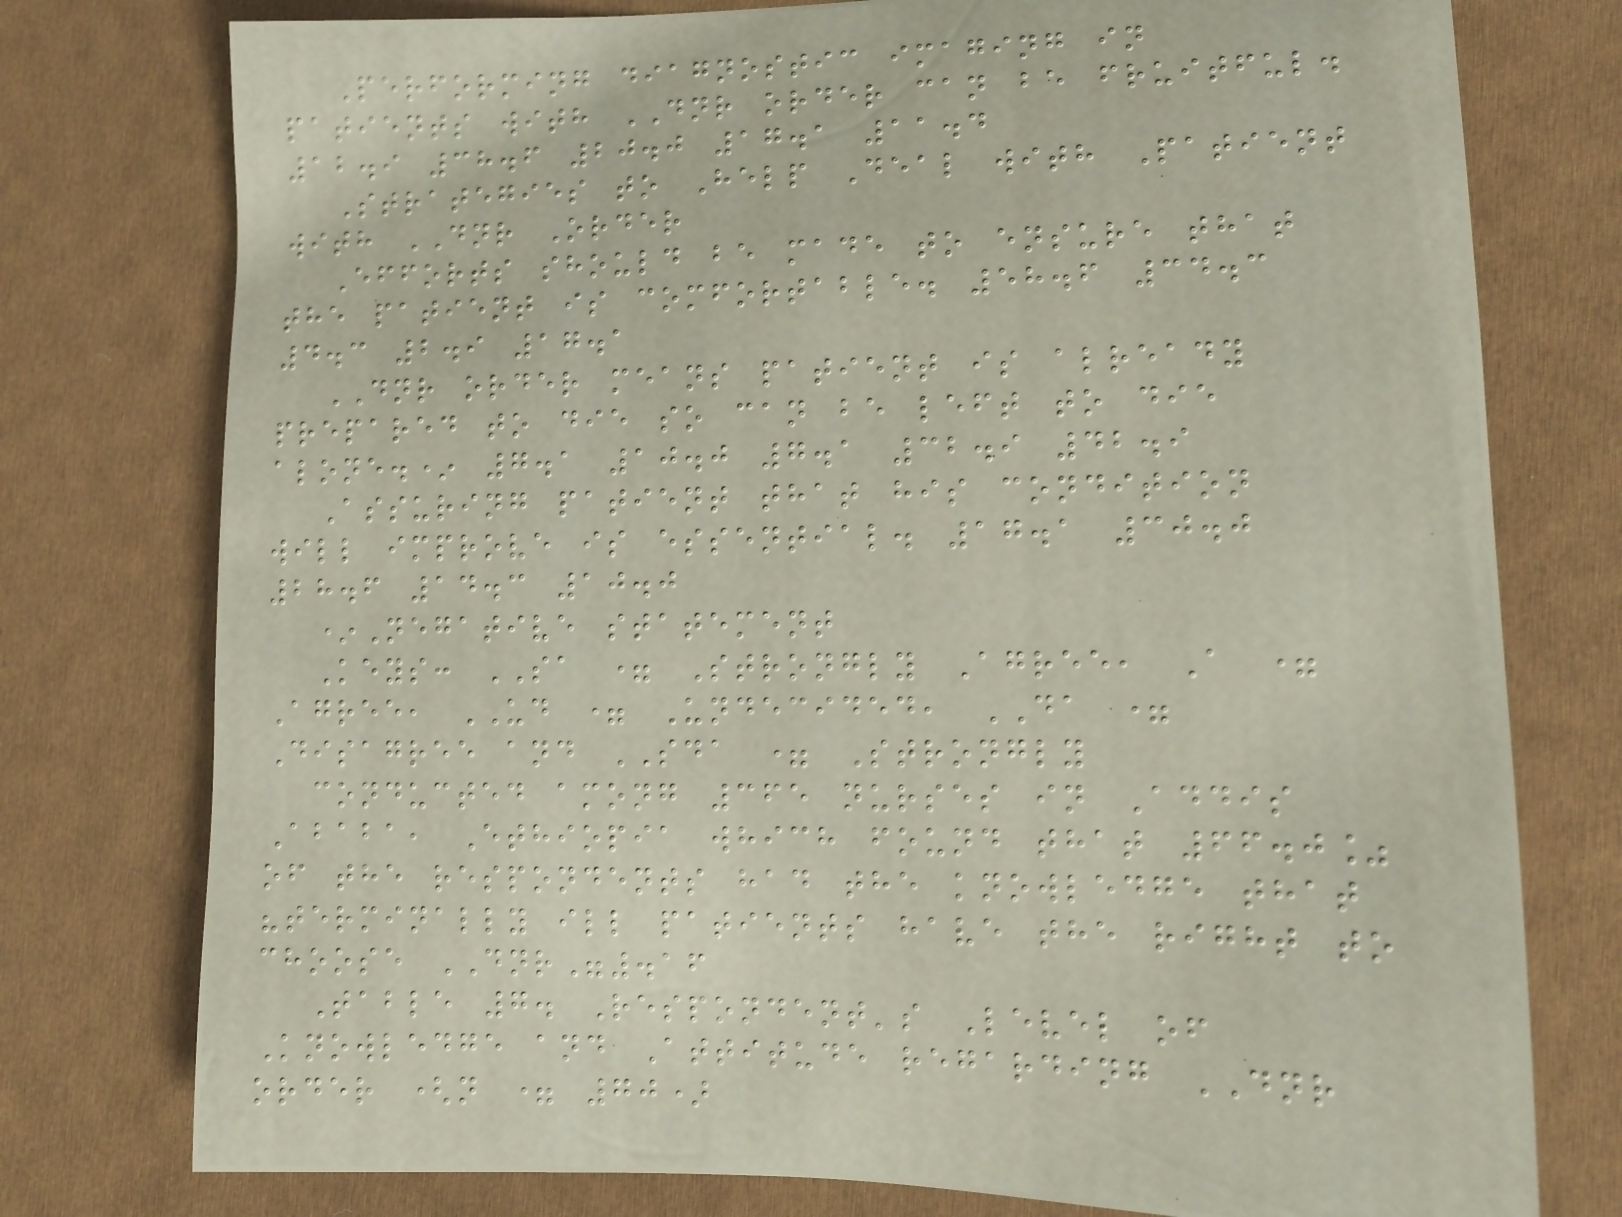Performing diagnostic imaging in
patients with DNR order can be fruitful.
12.9 38.6 20.0 17.1 11.4
Strategies to Help Deal with Patient
with DNR Order
Efforts should be made to ensure that
the patient is comfortable. 58.6 34.3
4.3 2.9 17.1
DNR order means patient is already
prepared to die so can be left to die
alone.* 7.1 10.0 7.1 32.9 42.9
Assuring patient that his condition
will improve is essential. 17.1 30.0
28.6 14.3 10.0
*Negative statement
Keys: SA = Strongly Agree, A =
Agree, UD = Undecided, DA =
Disagree and SDA = Strongly
conducted among 365 nurses in Addis
Ababa, Ethiopia which found that 66.0%
of the respondents had the knowledge that
"terminally ill patients have the right to
choose DNR".16
Table 7. Respondent's Level of
Knowledge and Attitude regarding DNR
order (n = 70)
